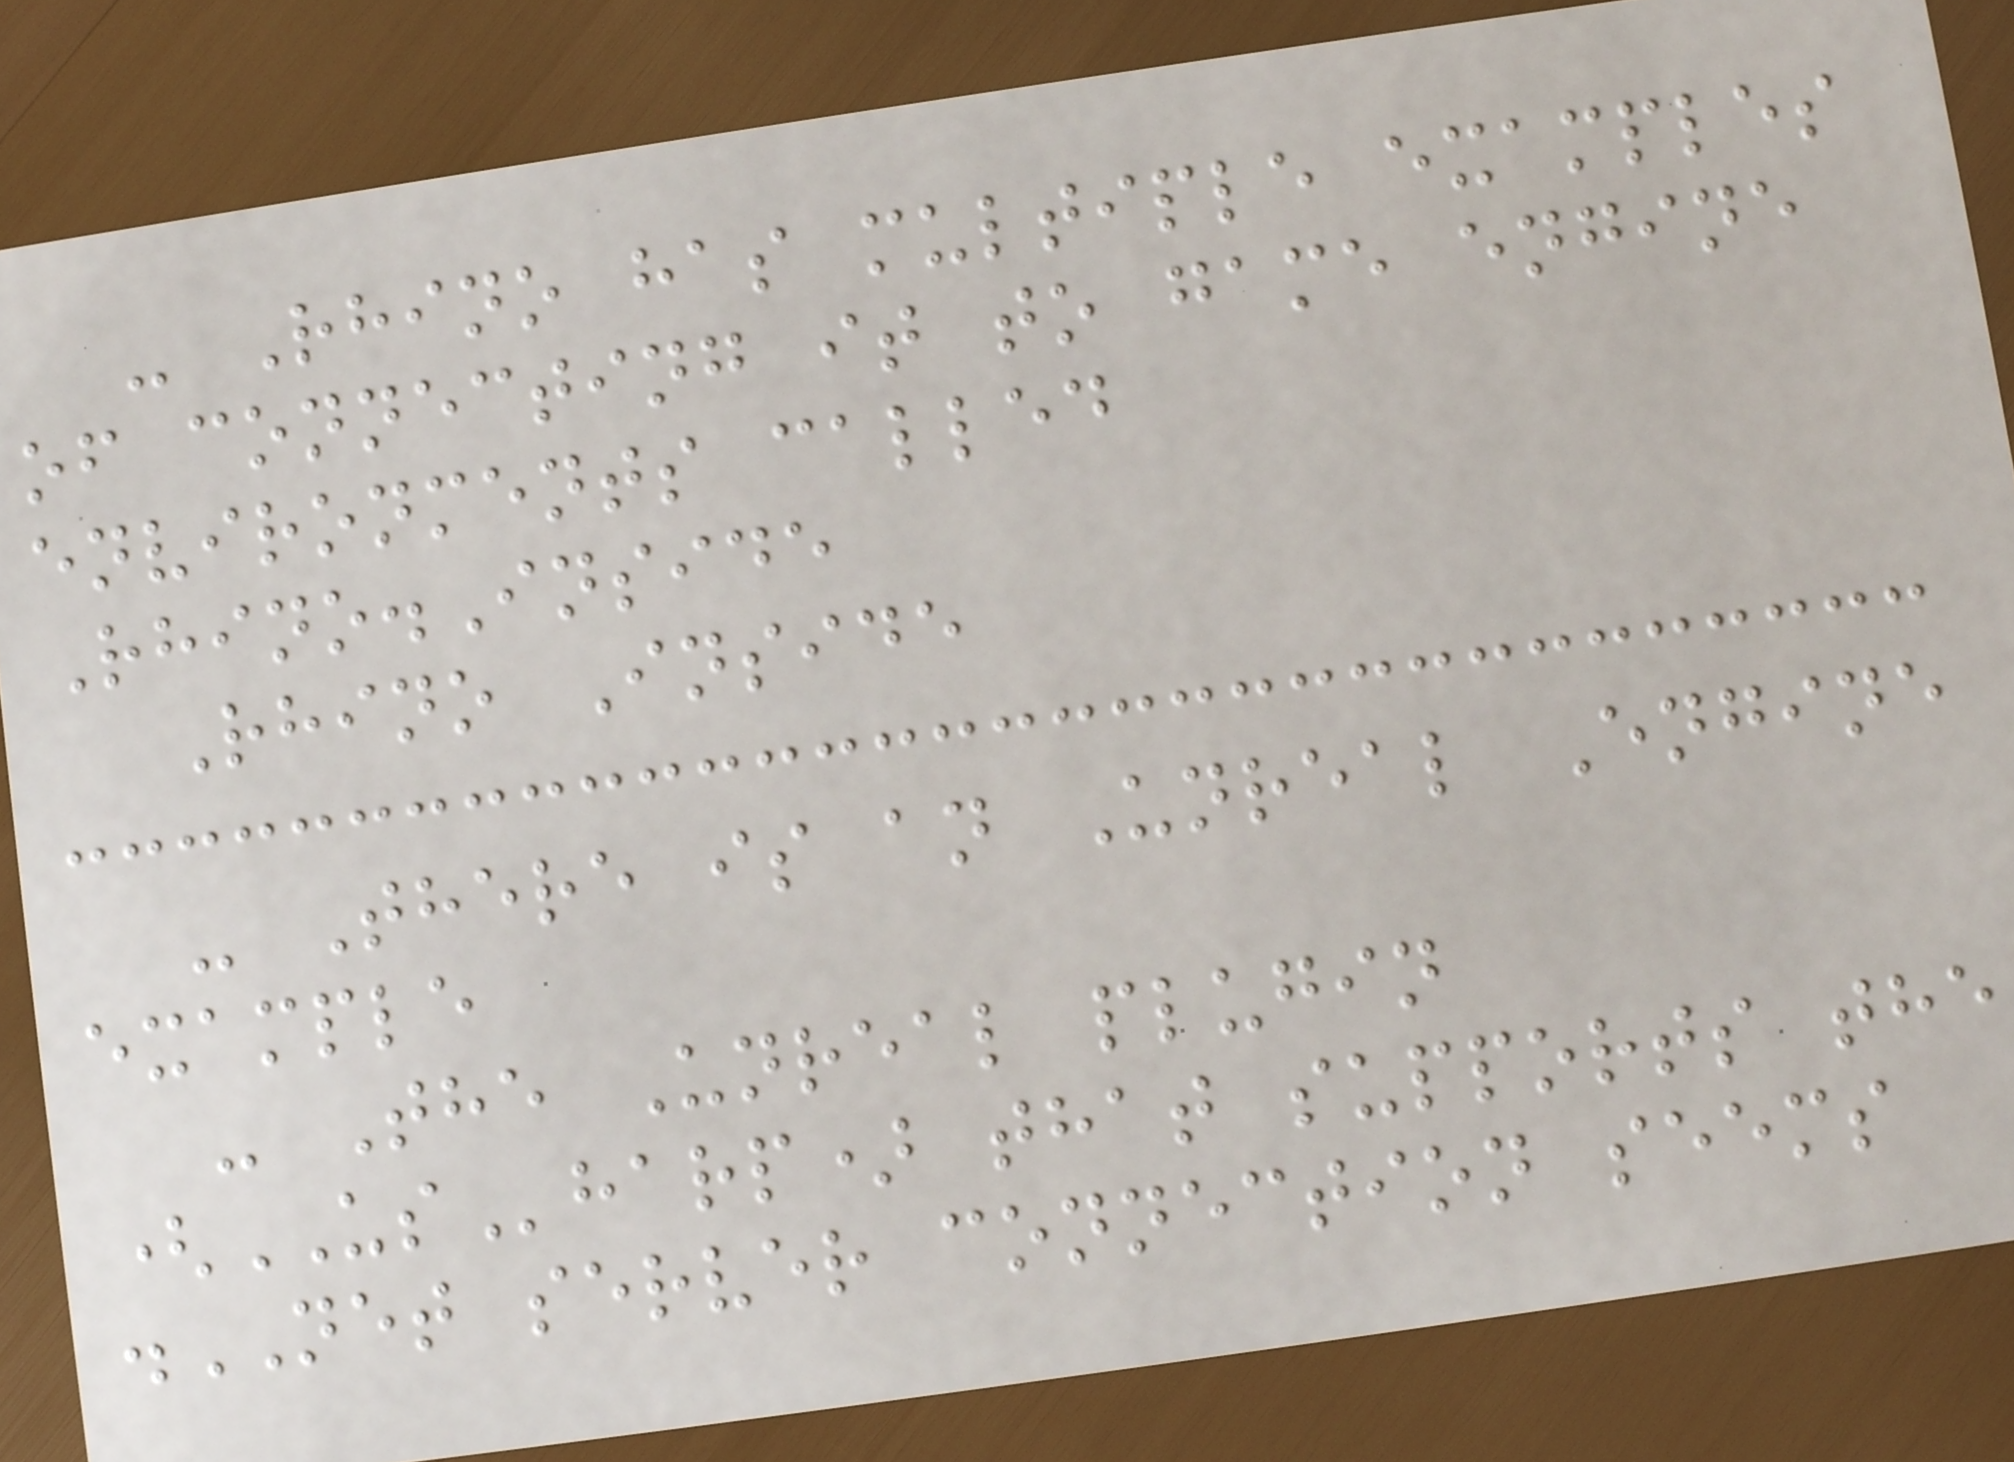- Rhino has multiple examples
of connecting it to game engine
environments called
Rhino.Inside
Rhino Inside
- There is an Unreal Engine
example
- The Unreal plugin
(USharp) that supports the
.NET server connection seems
